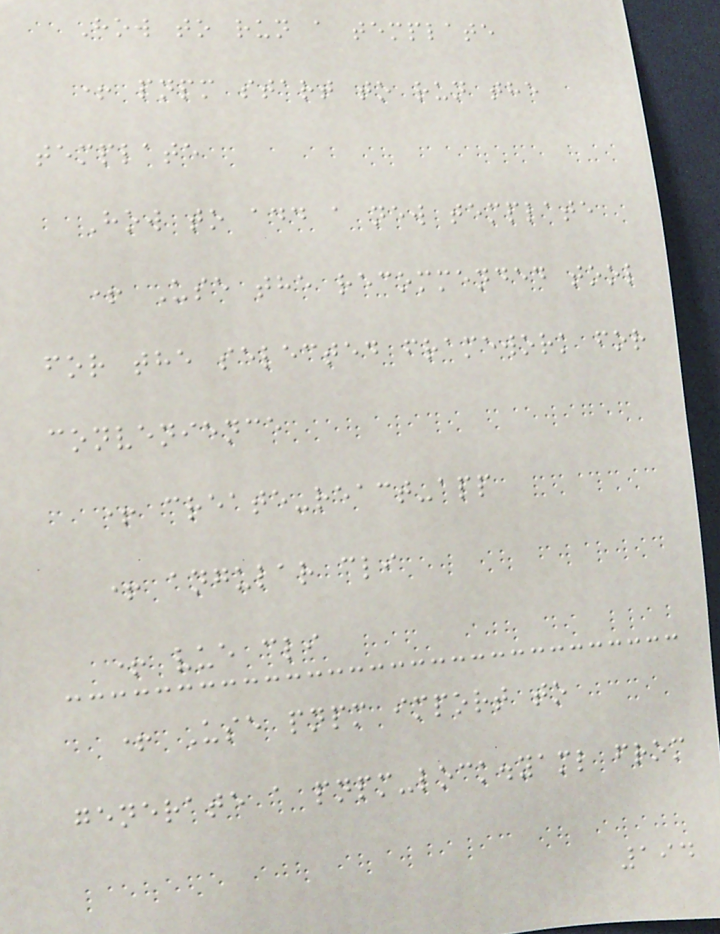How to run a template
+ pnpm start to run the
template
How to add a new template
+ Use the recommended tool
for the selected framework for
convenience
+ create-react-app
+ angular cli
+ vue cli
+ Use pnpm import to
generate a pnpm-lock.yaml from
194
